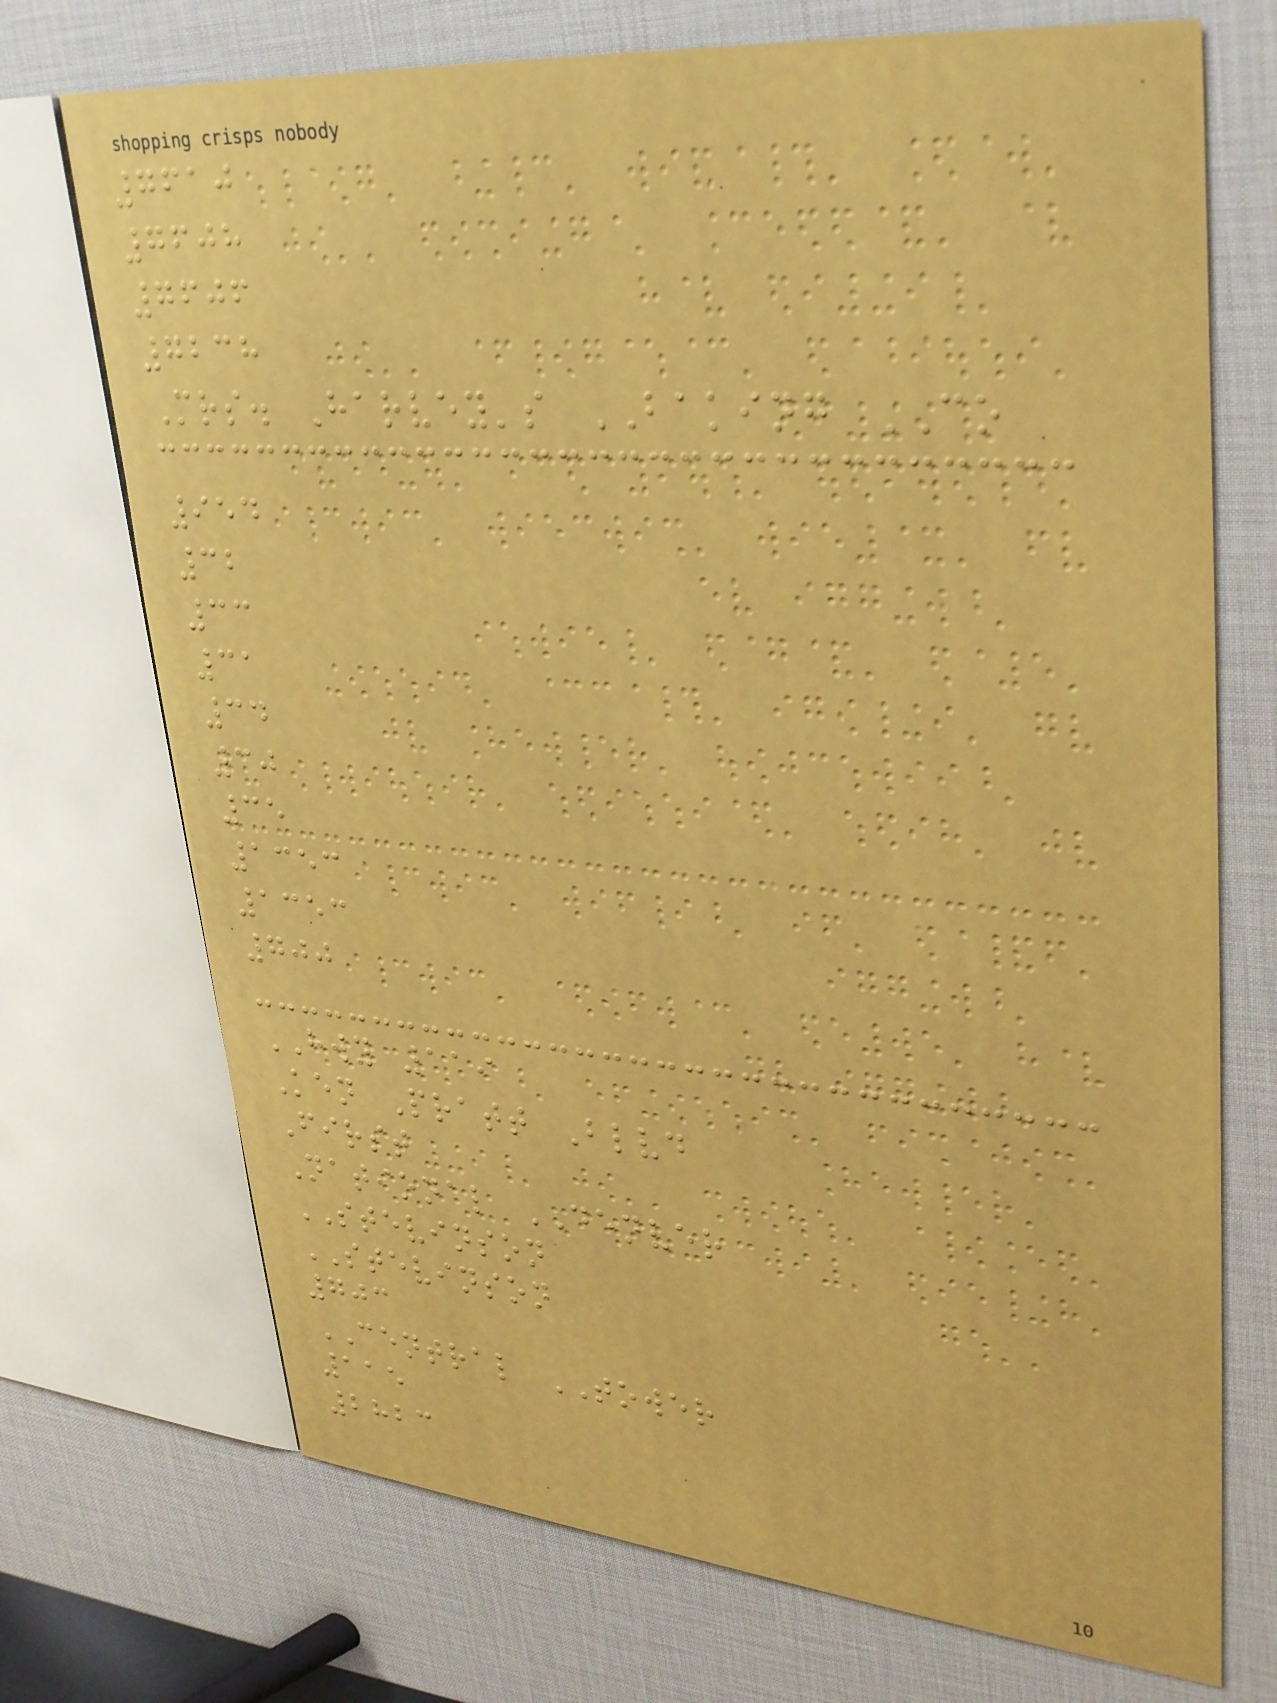7610
7608
7606
7238
Mrs. Harvey's BAKING CO
954
32
33
31
34
30
35
1353
1353
700
HWY 119
Ken Pratt Blvd
First
National DENVER
STEVINSON
STEVINSON
703
CENTRAL TOWER
115
2823
